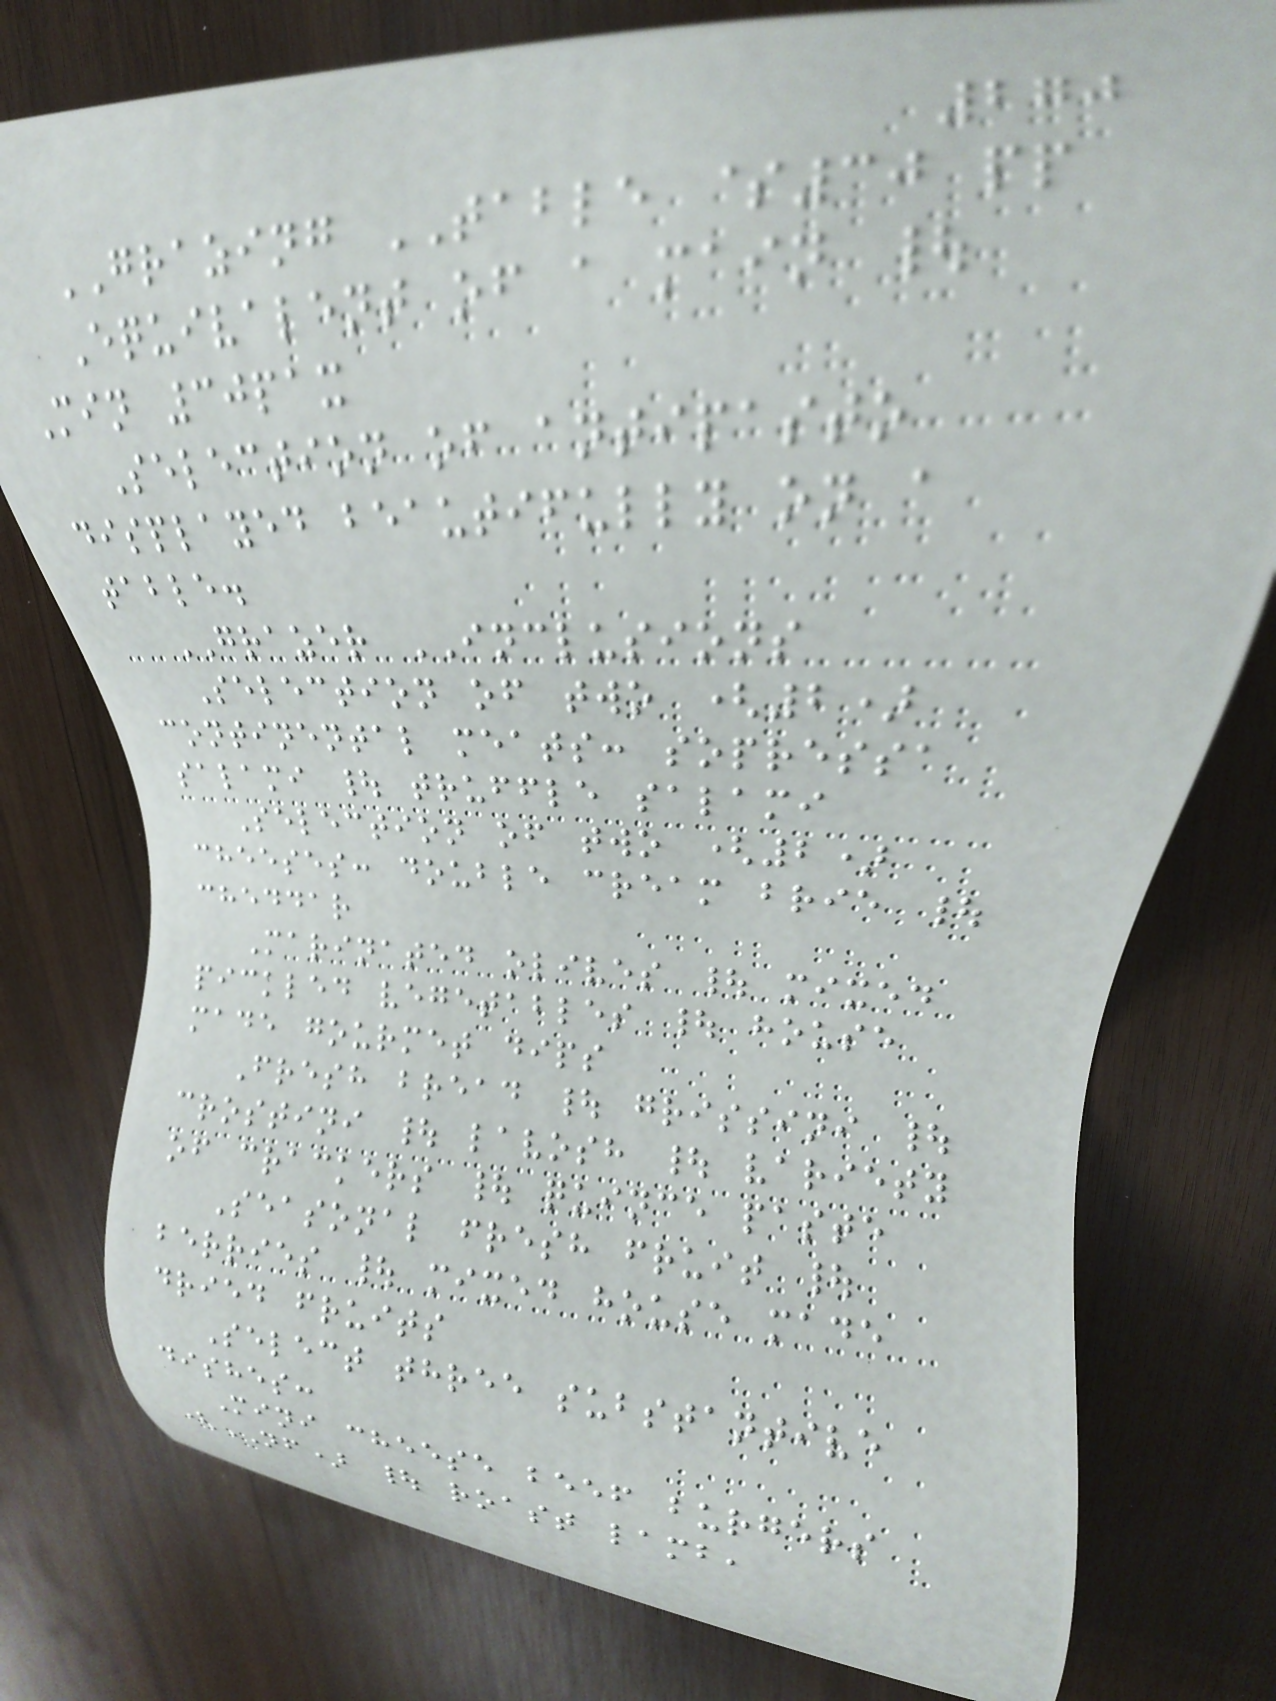270
GRAZING TABLE $30 pp
Equivalent of a main |
Min 30pax
Selection of antipasto
displayed beautifully on a
table.
GRAZER INCLUSIONS
Selection of two (2)
continental meats: sopressa
salami | truffle salami
Selection of two (2)
cheeses: double cream brie |
cheddar
Marinated olives | mixed
pickled vegetables | house
made gourmet dips
Fresh bread | grissini |
crostini | lavosh | variety
of crackers | quince paste
Seasonal fresh fruit |
berries | mixed house made
dried fruits
Select three substantive
dishes:
Mini cheese beef burgers
(NF) | roast lamb,
